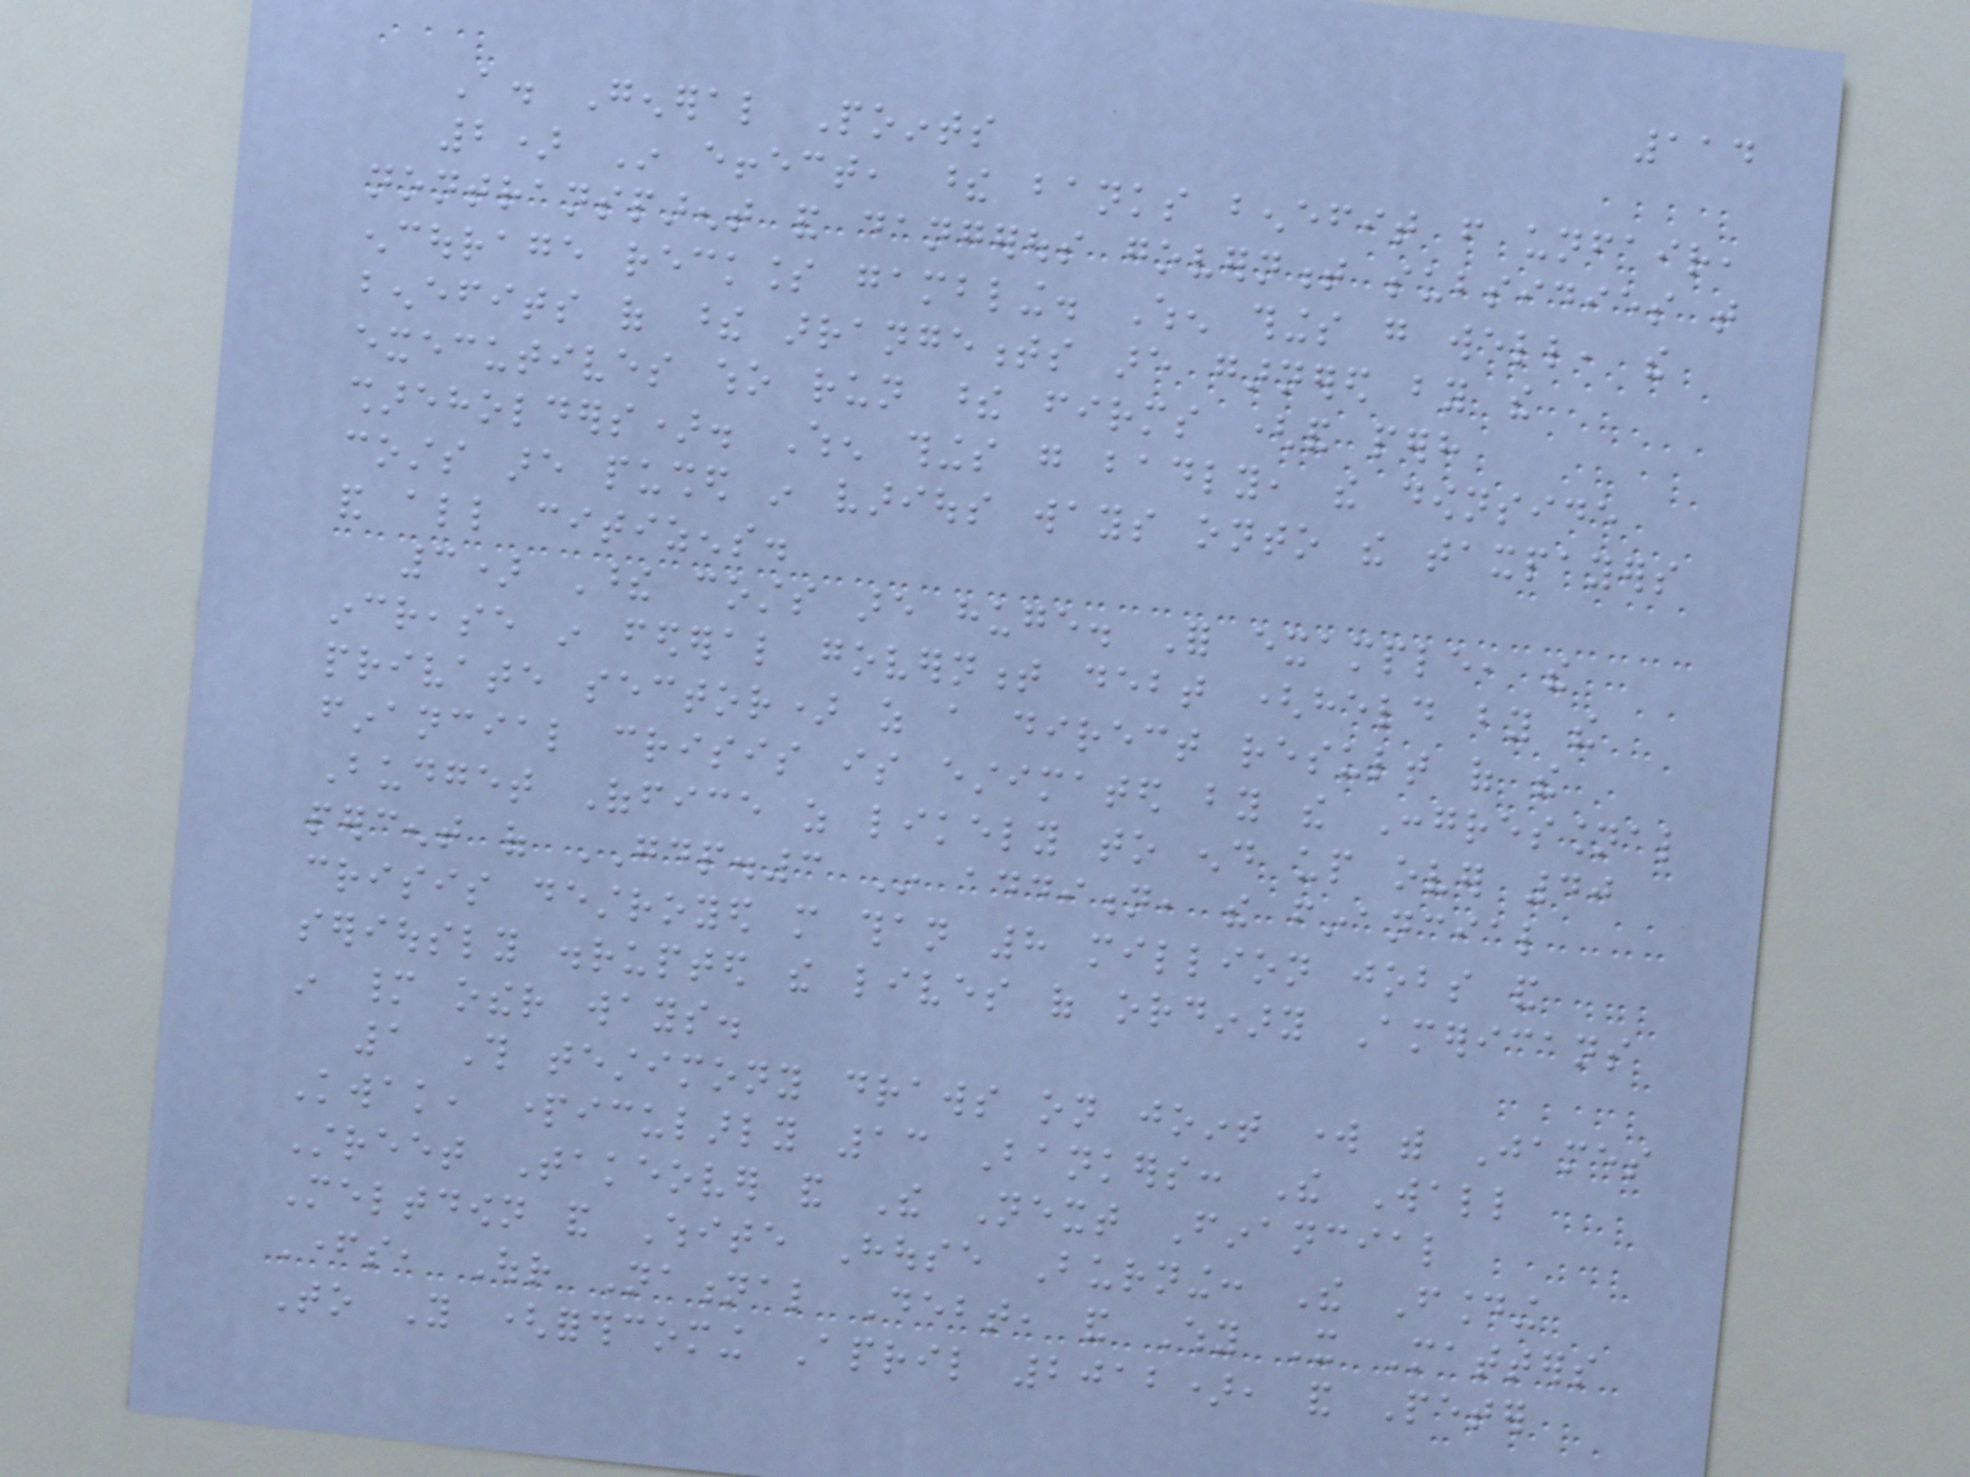114
A. General Points
2) In effect, these banks benefit from unfair,
nontransparent and dangerous government subsidies that
encourage reckless gambling. When things go well, the
benefits of these arrangements are garnered by the
executives who run these firms (and perhaps
shareholders). When things go badly, the downside
costs are pushed in various ways onto the taxpayers
and all citizens.
3) These costs are huge. For example, the
increase in federal government debt (held by the
private sector) as a direct result of the
financial crisis is estimated by the Congressional
Budget Office as likely to end up over 40
percent of GDP.3 In addition, the financial
crisis destroyed more than 8 million jobs and
seriously disrupted the lives of ordinary Americans
in many other ways.
1 This testimony draws on joint work with James
Kwak, particularly 13 Bankers: The Wall
Street Takeover and The Next Financial
Meltdown and White House Burning: The Founding
Fathers, Our National Debt, and Why It Matters
To You (forthcoming April 2012), and Peter
